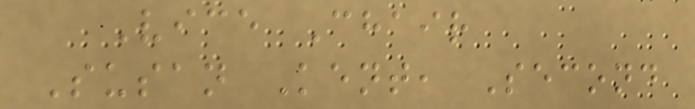Vice Chair
Susan Kent, Second
